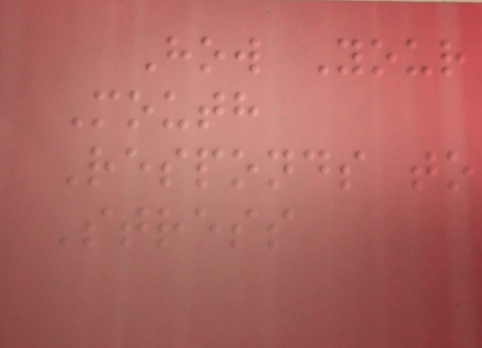How Your
Mouth
Responds to
Stress
